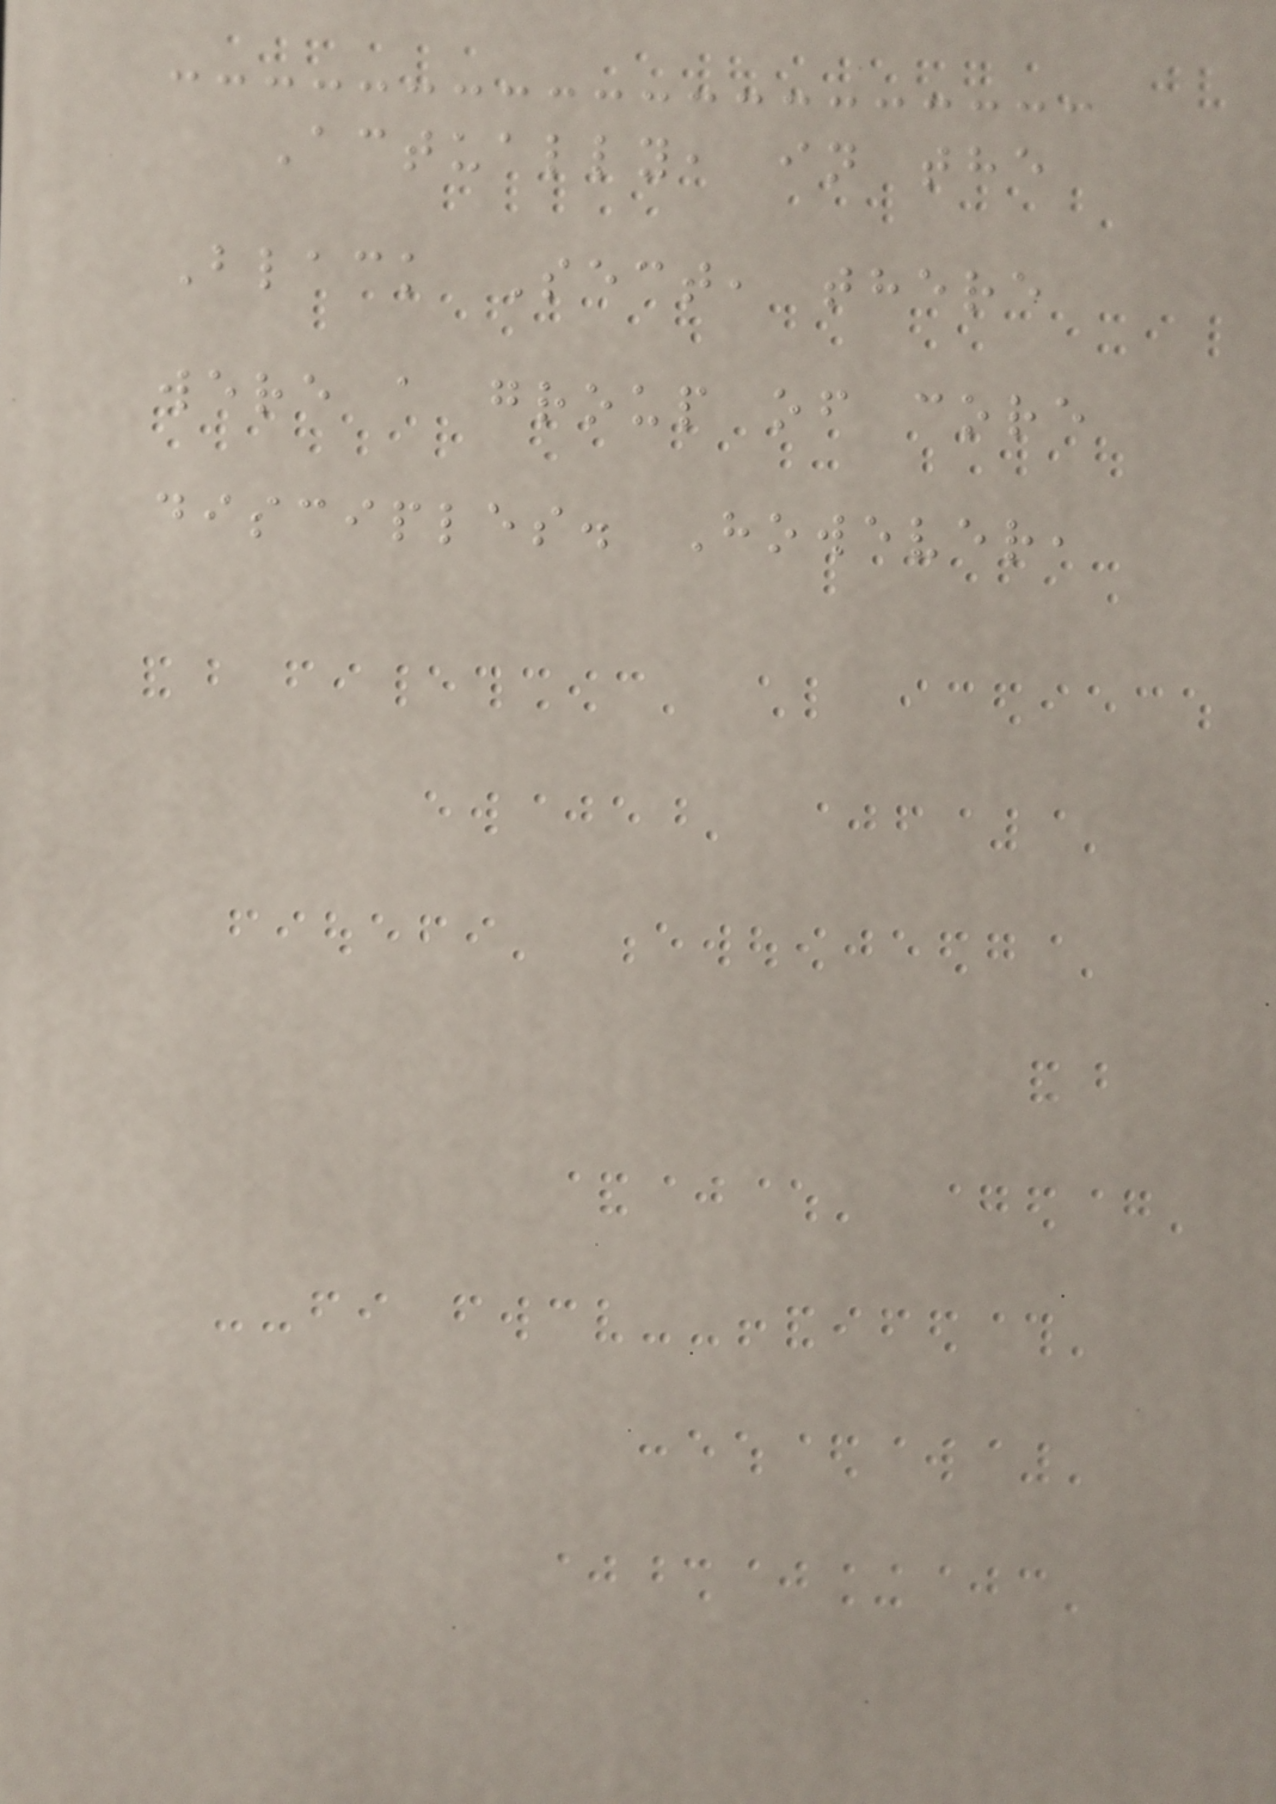Actually, in the
Black Sect, there
were a group of core
disciples. However,
